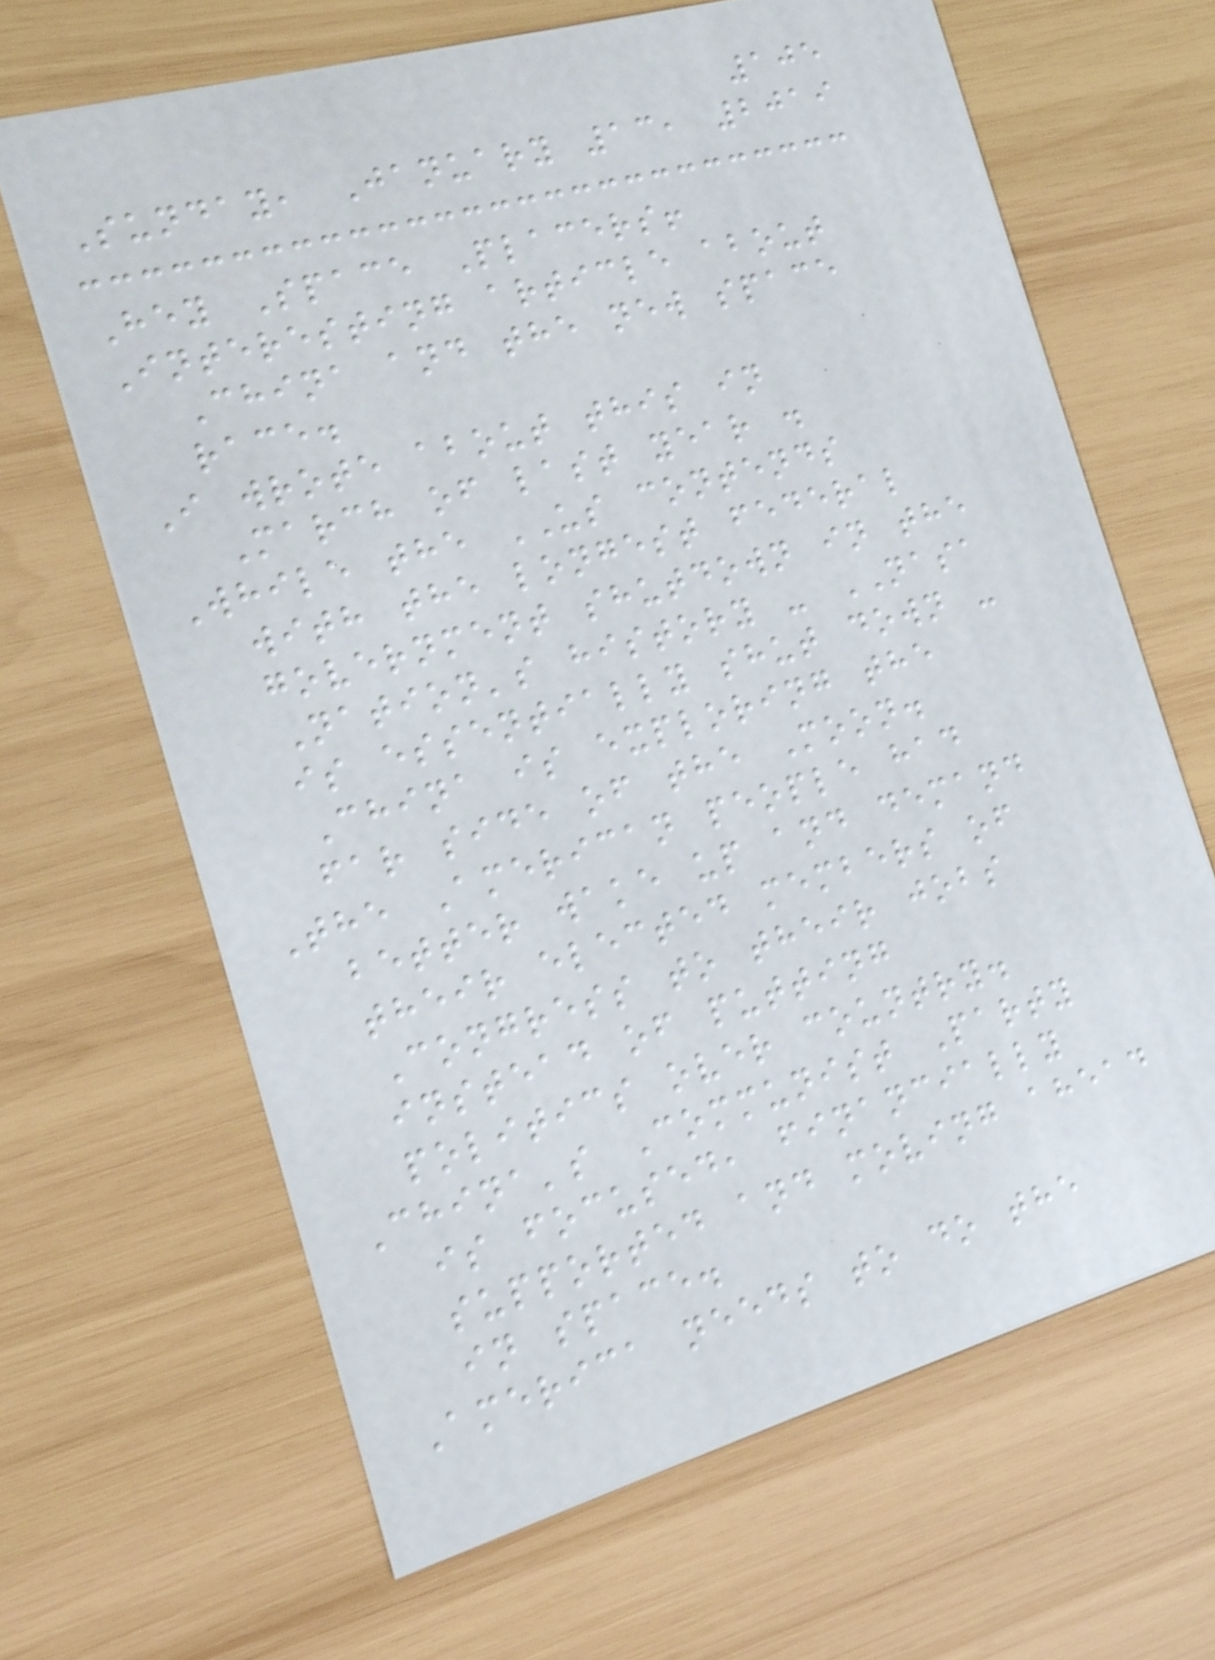105
Sunday, January 13, 2019
Hey Space Placers!
Interesting article about
China and the new space
race.
I wrote about this in
March of last year .
While the US contends
with the longest federal
government shutdown in the
Nation's history - NASA
is essentially shut down -
China is exploring the
far side of the Moon.
The American people had
better wake up and demand
their elected members of
Congress to their jobs
instead of putting
politics over country.
China's Communist Party
is focused, financially
supported and moving ahead
in space.
America needs to do the
